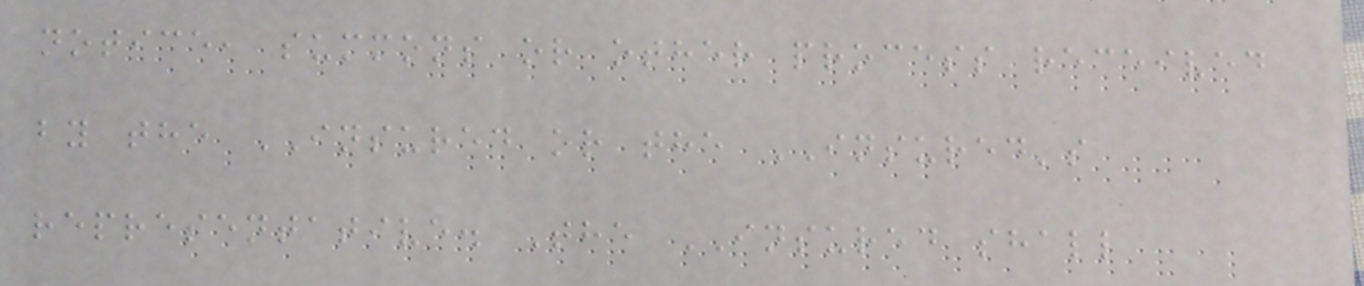notice, summons or other process received
by the INSURED or the INSURED's
representative. The INSURED shall
